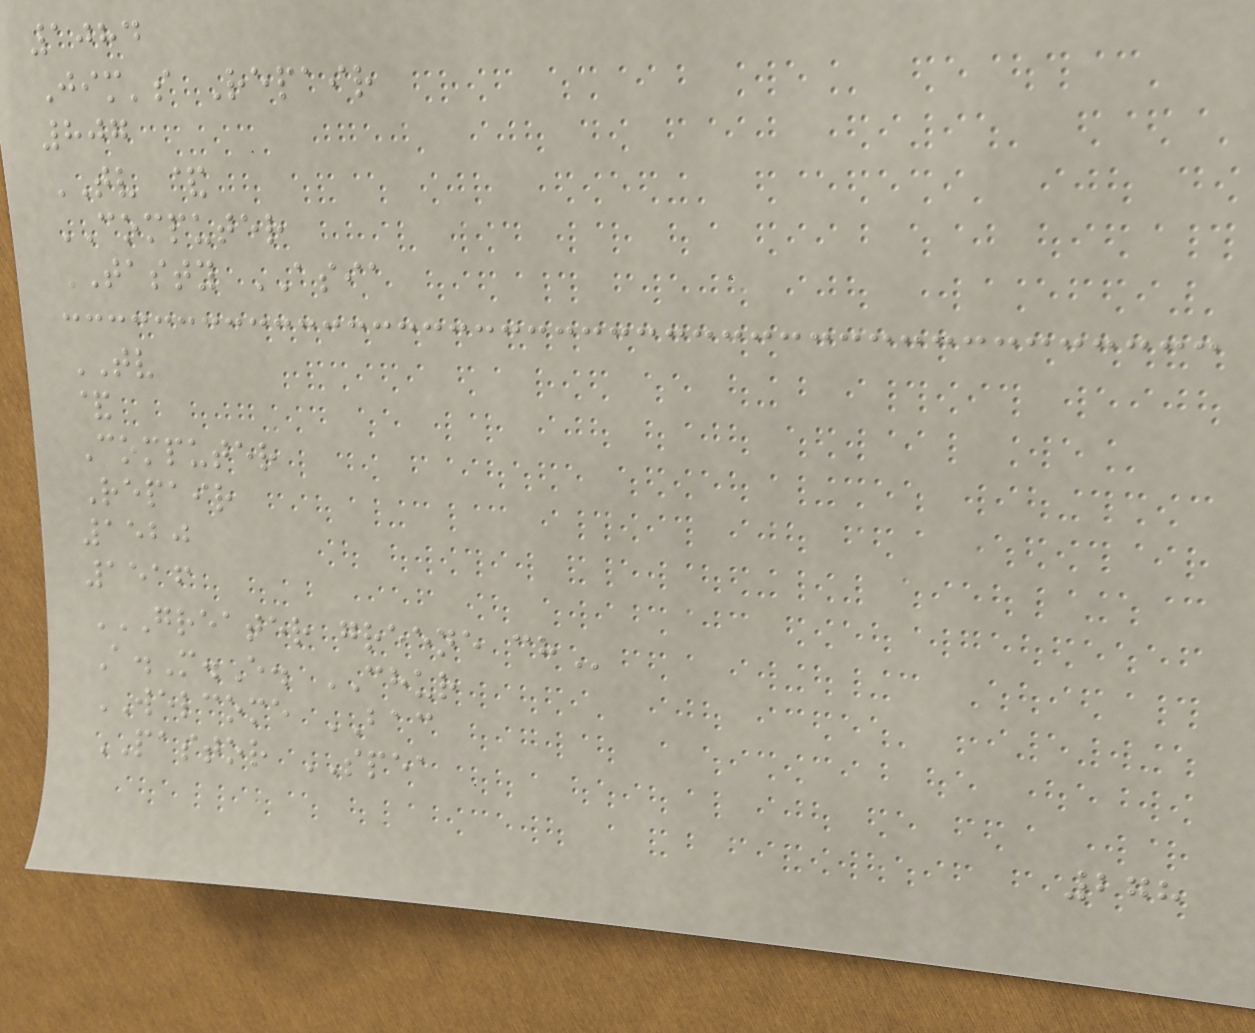1084
Jim's Repair
807
TV &
COMPUTER
TASTY ASIA
TV
&
Computer
Repair
1520
1516
GREATER GREENE CH
A.M.E. CHUR
WELCOME BAC
PASTOR SPEA
278
